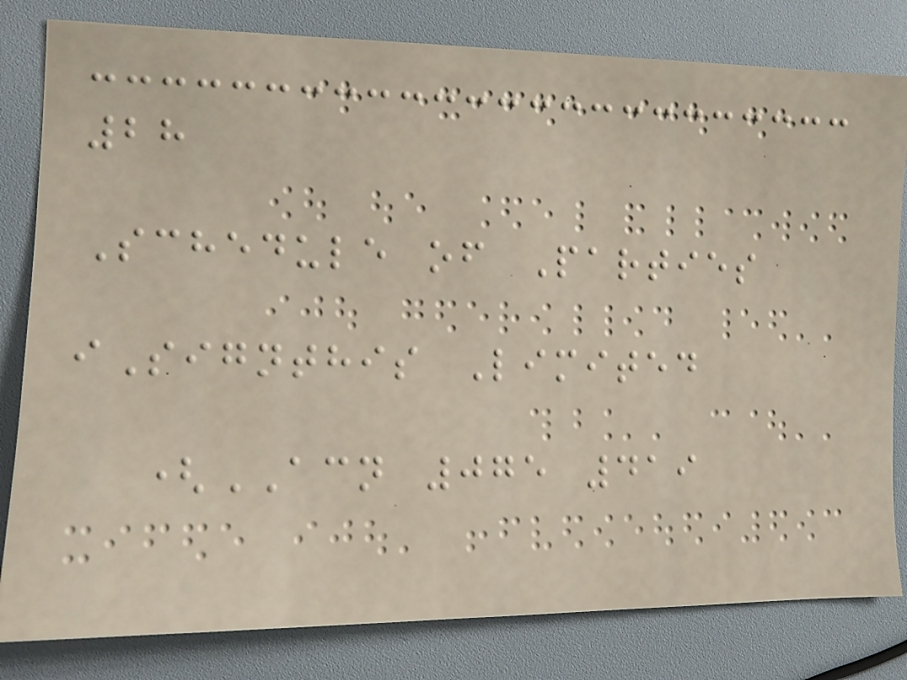28
Schedule of Parties
iSignthis Limited
(ACN 075 419
